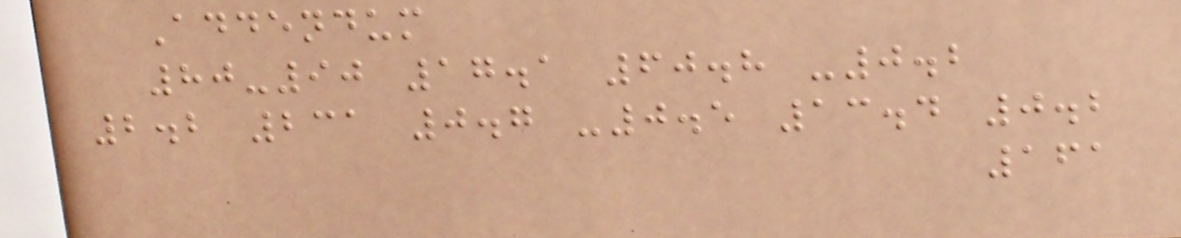Addendum
80-90 17.1 60.8 -0.2
2.2 231 0.7 -0.5 13.4 0.2
161
